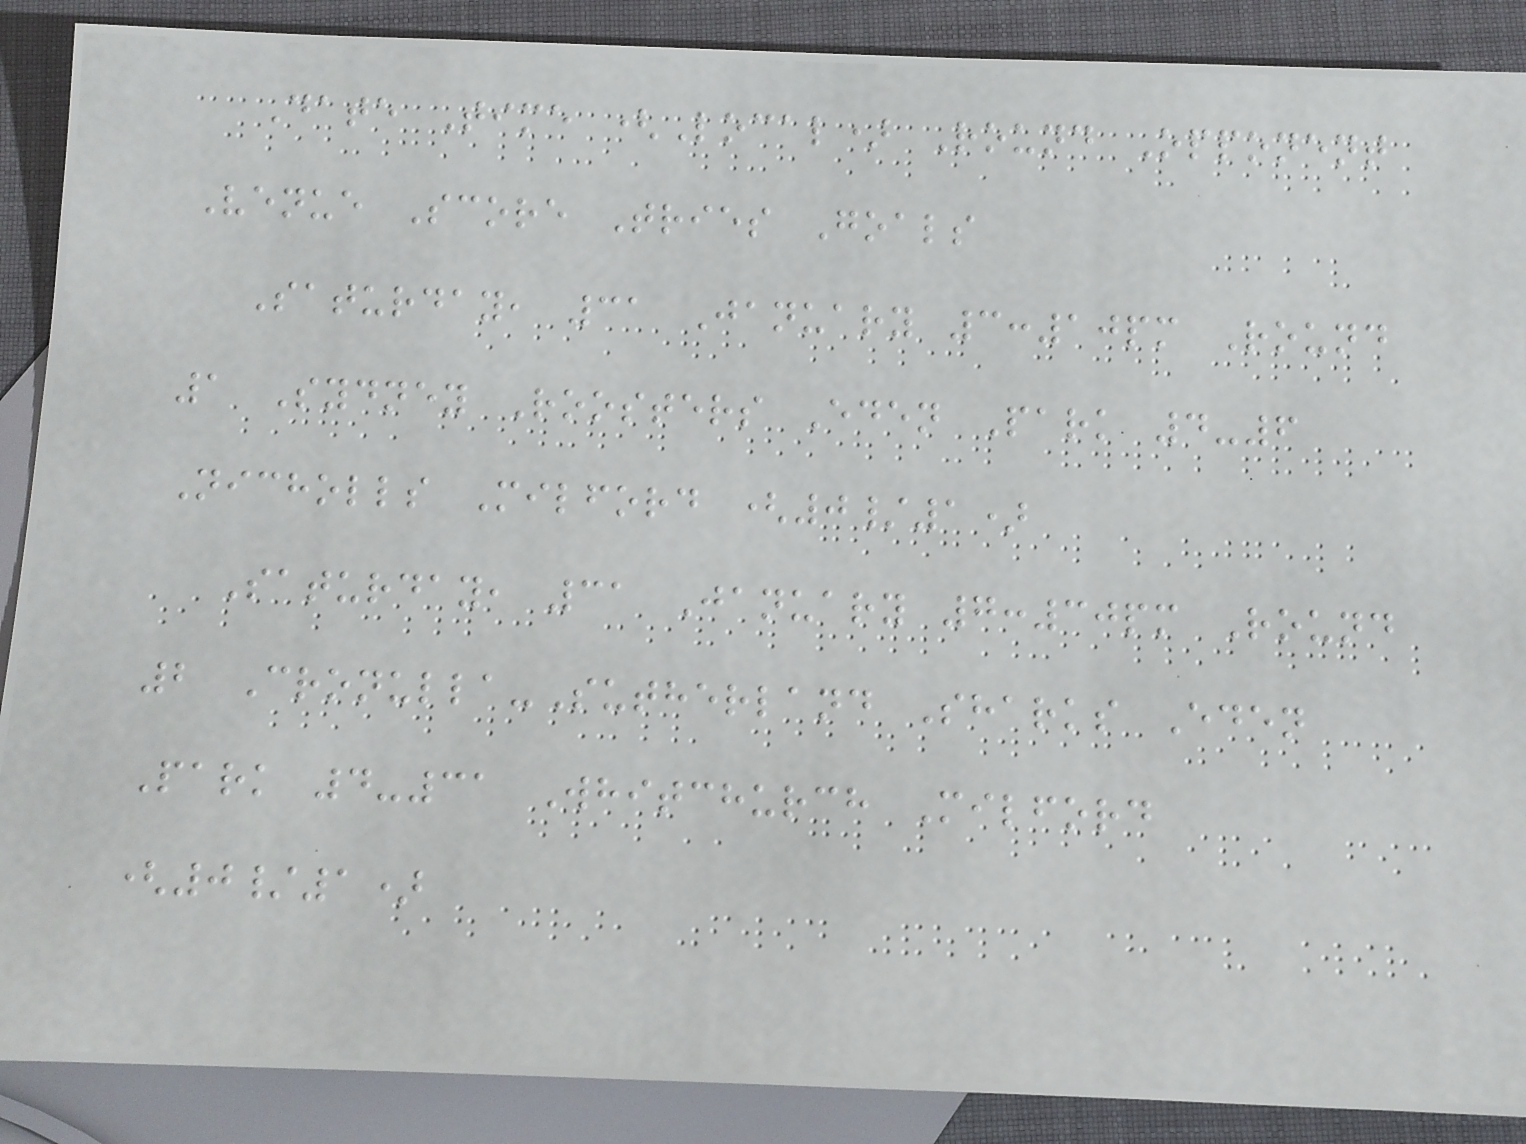Date Time (Local) Round Opponent
Venue Score Tries Goals
Saturday, 31 January 3:10pm Round
1 Sydney Roosters Eden Park 4-6
Nicholls Milford (0/1)
Saturday, 31 January 7:30pm Round
2 Cronulla-Sutherland Sharks Eden
Park 4-31 Whitchurch Milford
(0/1)
